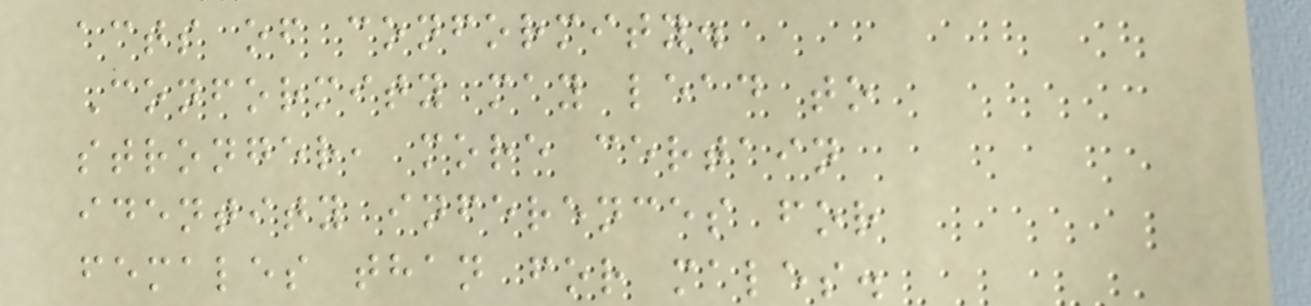acts of conformity.
Conformity may lead to
stronger, more certain
identity inferences for
females than for males.
